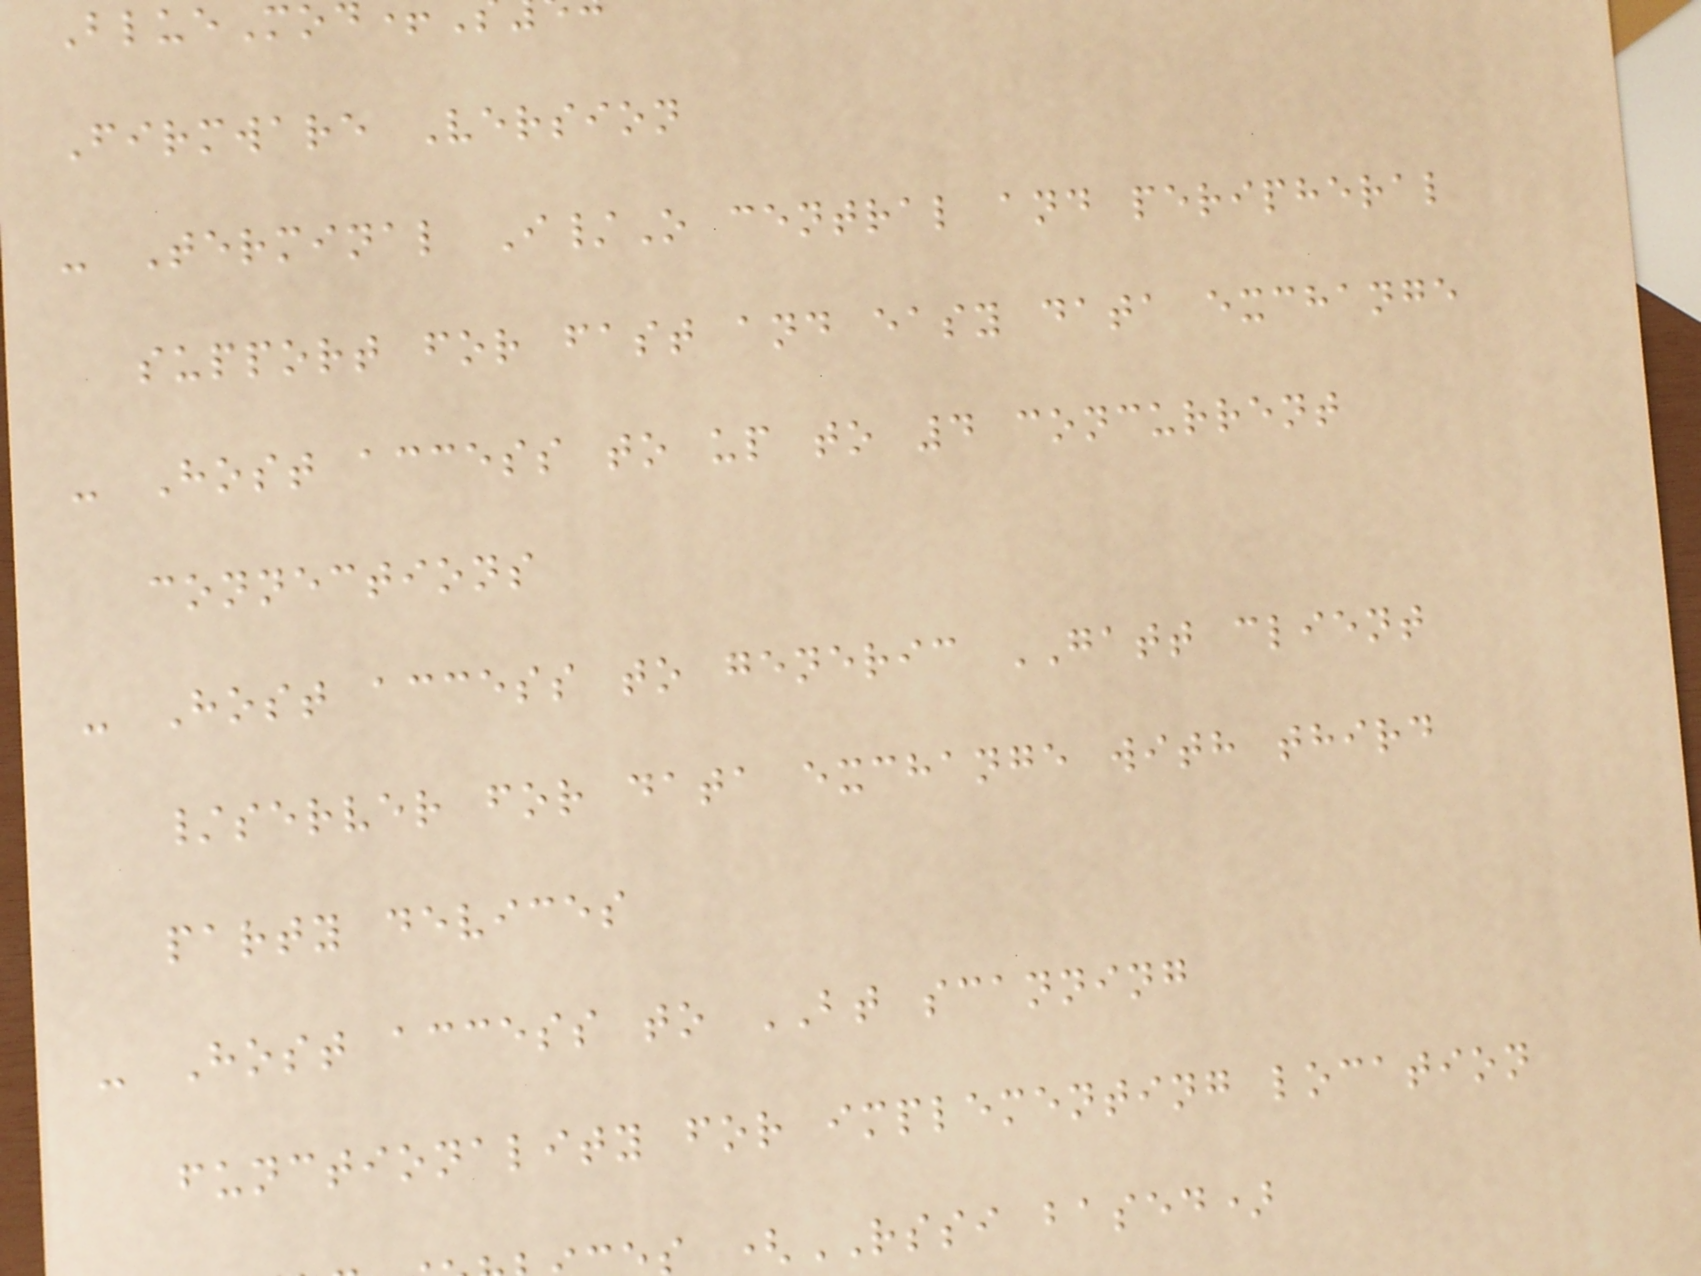BlueMod
Firmware Version
- Terminal I/O central and peripheral
support for fast and easy data exchange
- Host access to up to 4 concurrent
connections
- Host access to generic GATT client
/server for data exchange with third
party devices
- Host access to BT scanning
functionality for implementing location
(RSSI based)
